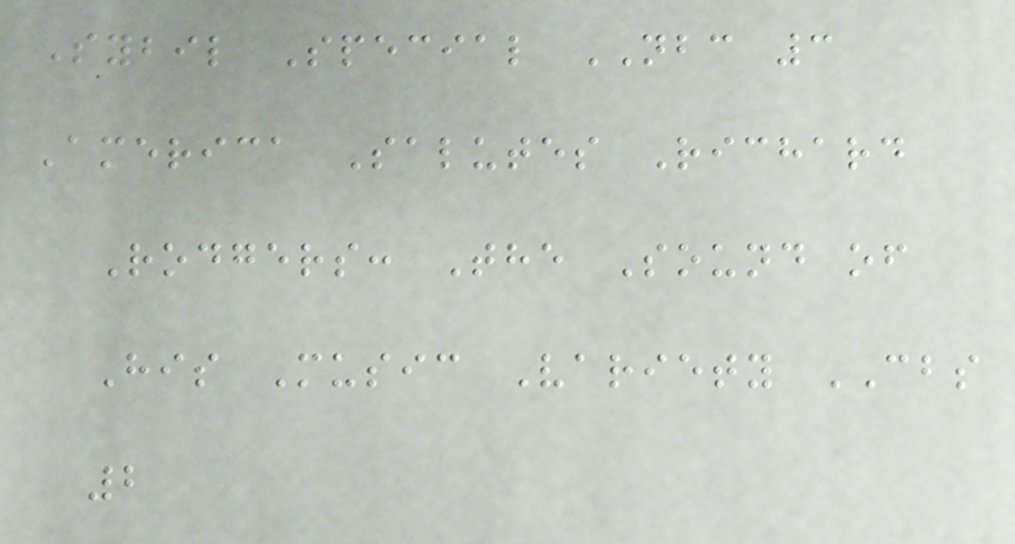Sybil Special NBC 3
America Salutes Richard
Rodgers: The Sound of
His Music Variety CBS
2
